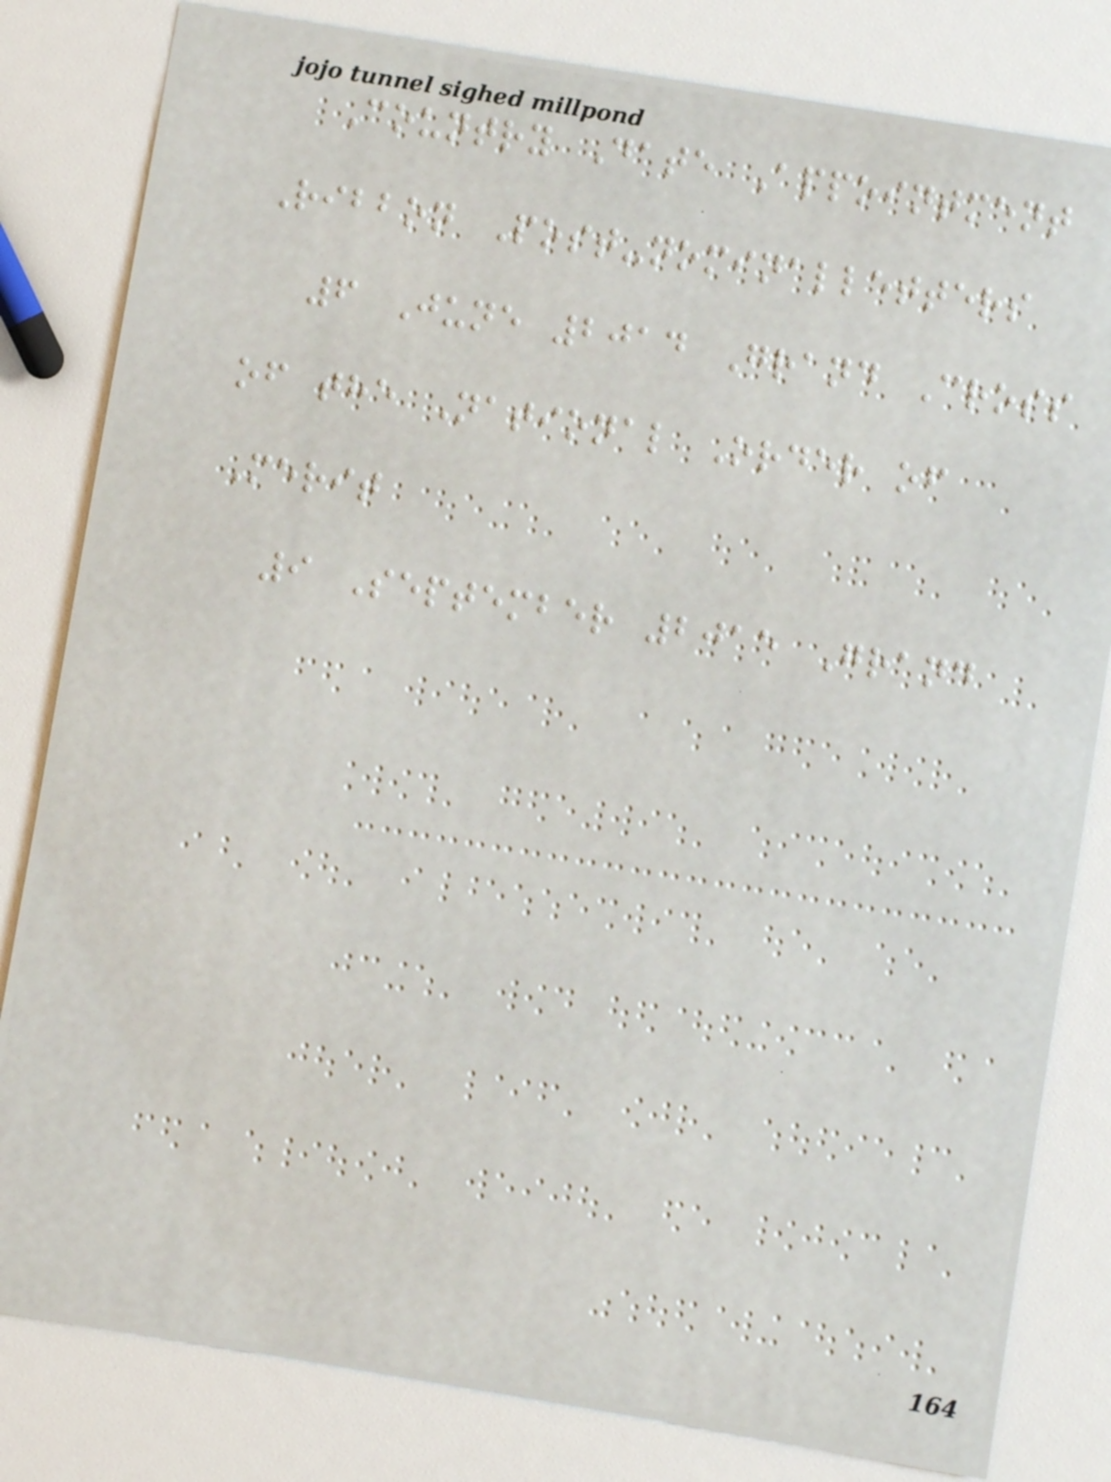Country Date Appointment
Ribbon Post-nominalletters
6 June 2014 Grand Cross
of the National Order of
Merit
9 September 2015 Grand
